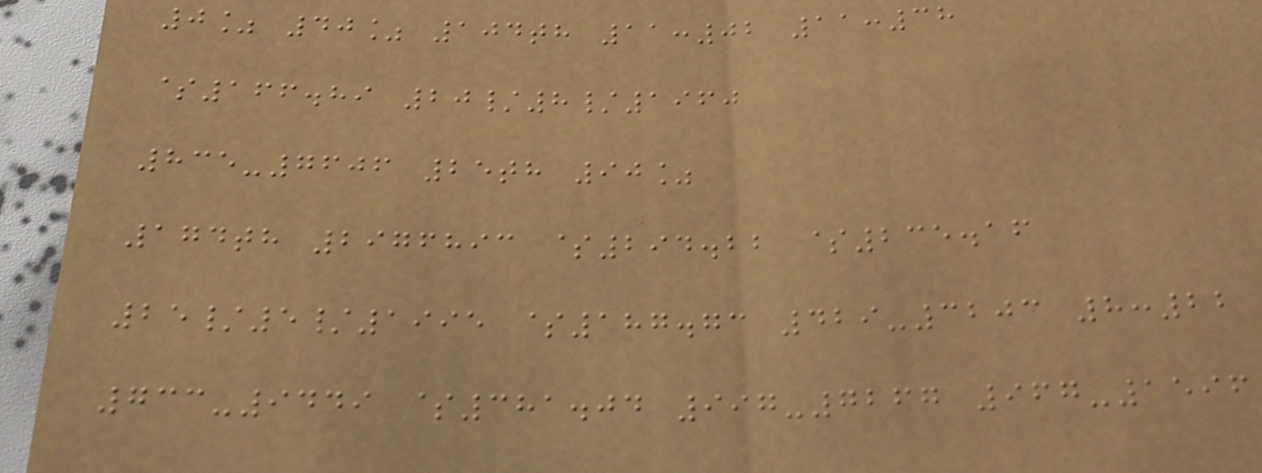0% 40% 104th 11:02 11:38
$166.89 20/8/1960
835-7606 25th 90%
174th 2976893 $294.22 $235.16
25/5/1995 $187.73 429-3203 8:22
733-9449 $381.04 997-7267 967-1596
